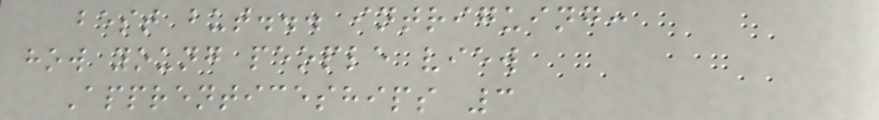best but... intriguing:
how young people view
Apprenticeships 3
